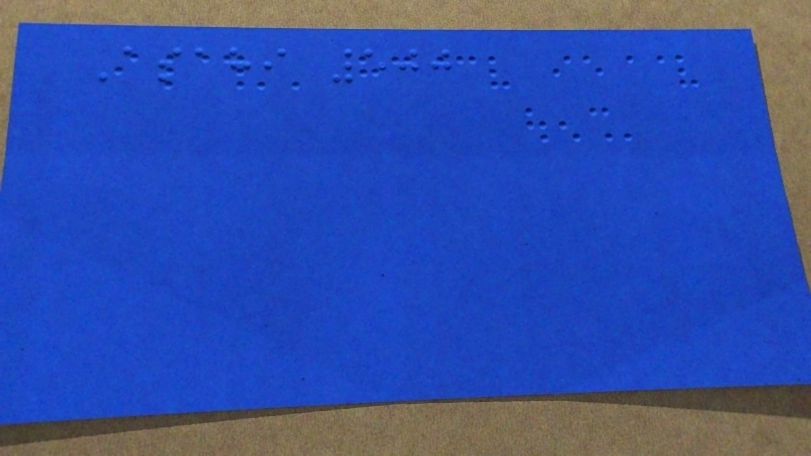Asahi 500
